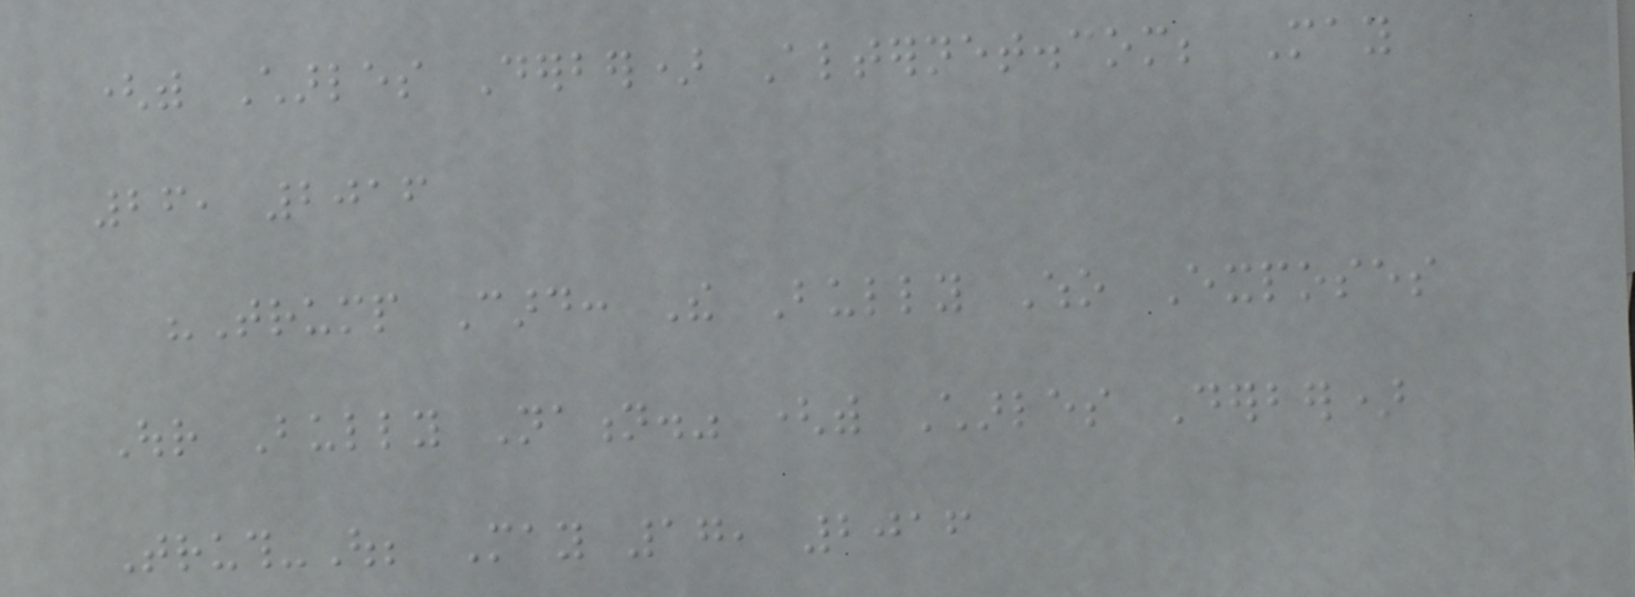(with Charles Derber) Alternet.com; May
26, 2016
"Trump Card: The Bully Who Exposes
Our Bully Nation." (with Charles Derber)
Truth-Out; May 17, 2016
